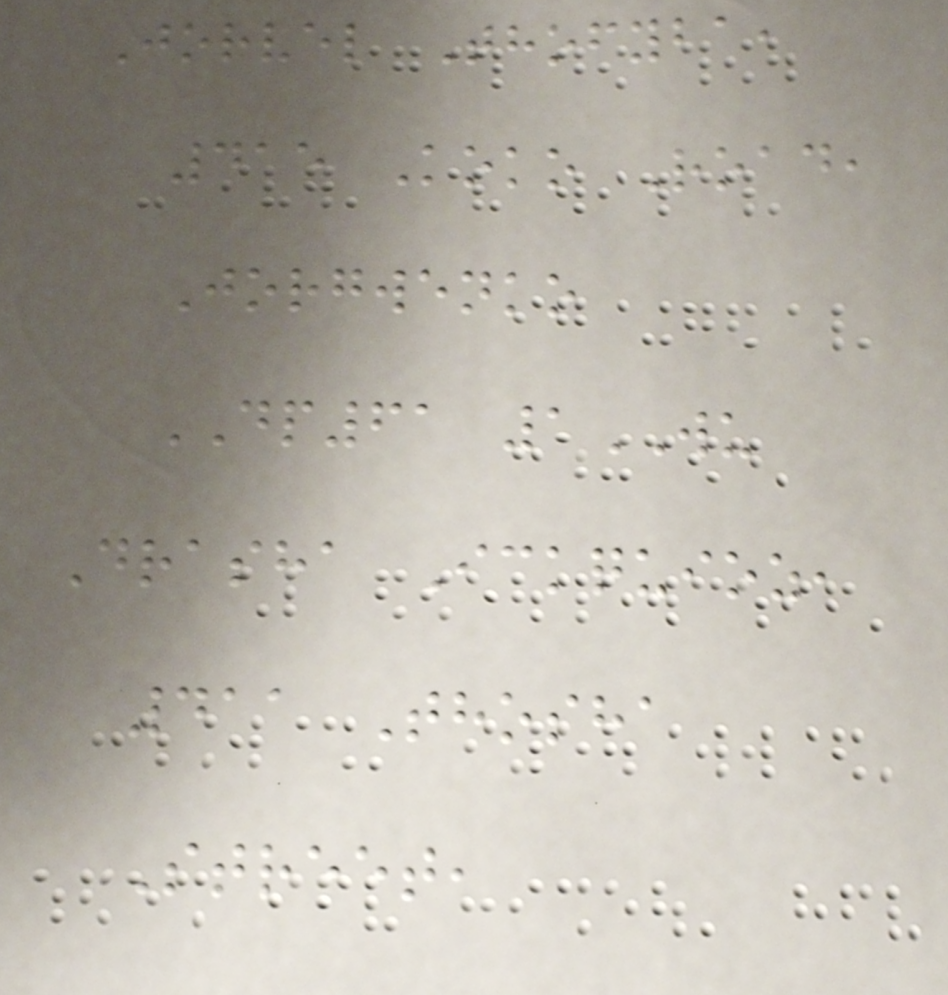Jorvel Thofyba,
415 Koko Road,
Jorgwenko
DP61 1WU
Drasha Ickquioz,
411 Thosha
Street,
